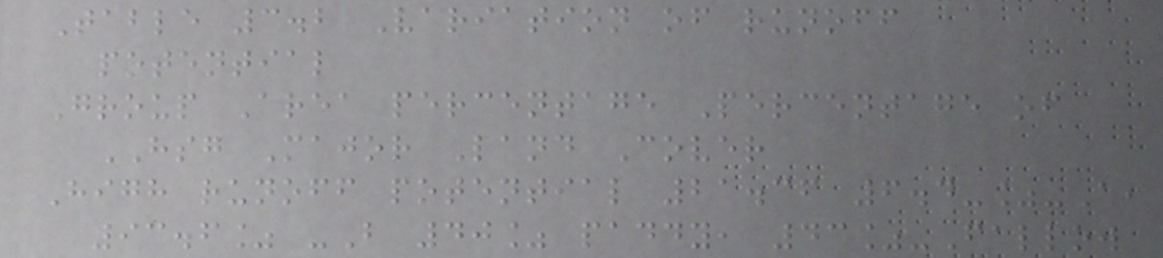Table 3.2 Variation of runoff
potential
Group Area percentage Percentage of
HSG Major Land Cover
High runoff potential 21.36 6.4-%-A,
93.6% -B 40% paddy, 43%-Fallow
